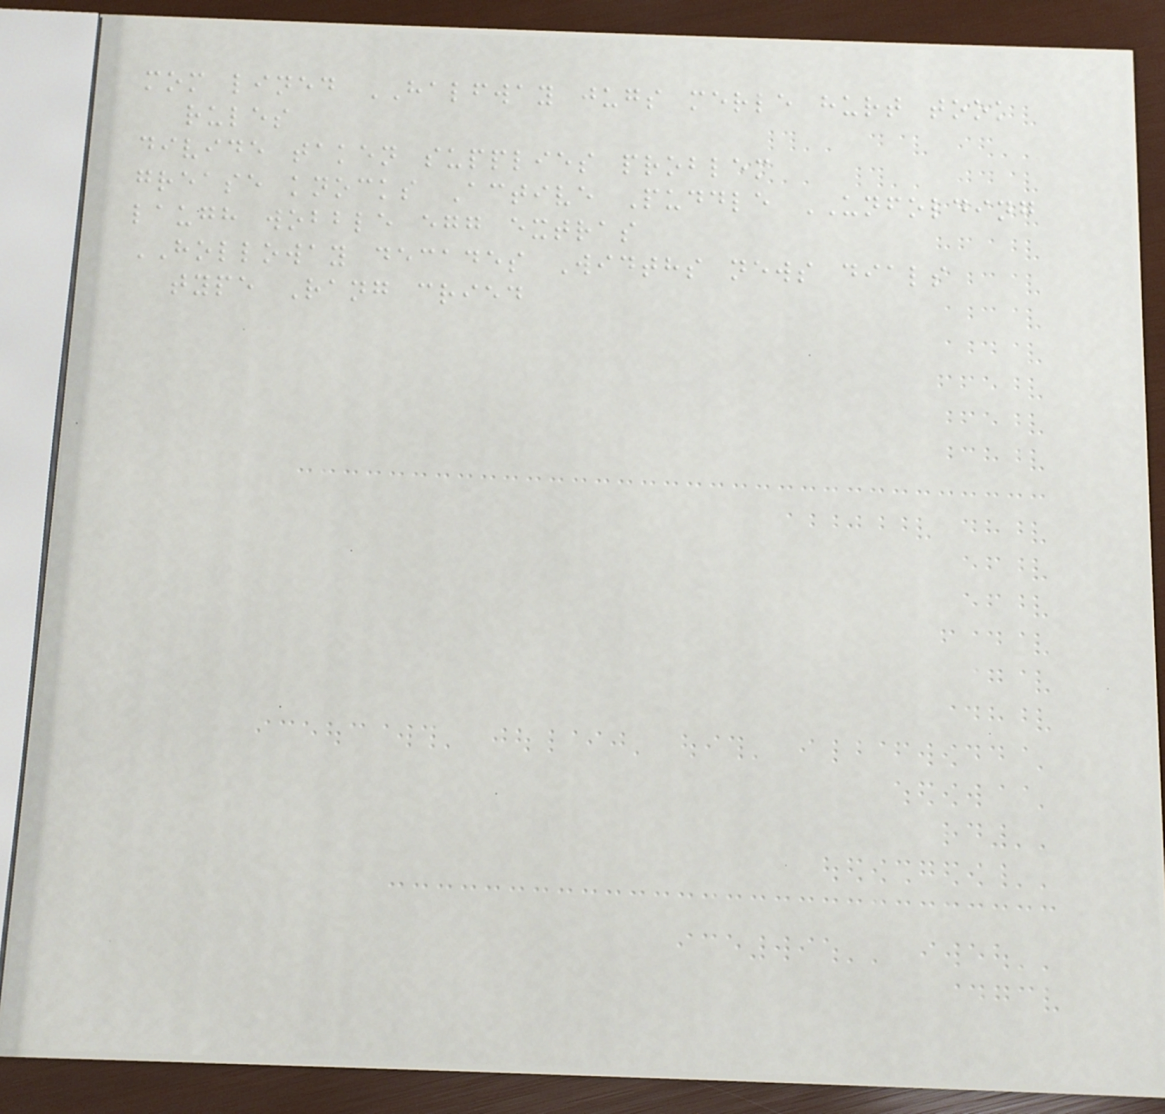mom lined HALFWAY jugs merle hurt took
rules
divide taken supplies problem
grease knocks Active Puddle UNFOLDING
laugh wobble egg extras
HOLLOWAY decades Widths news dials
type Rang cried
